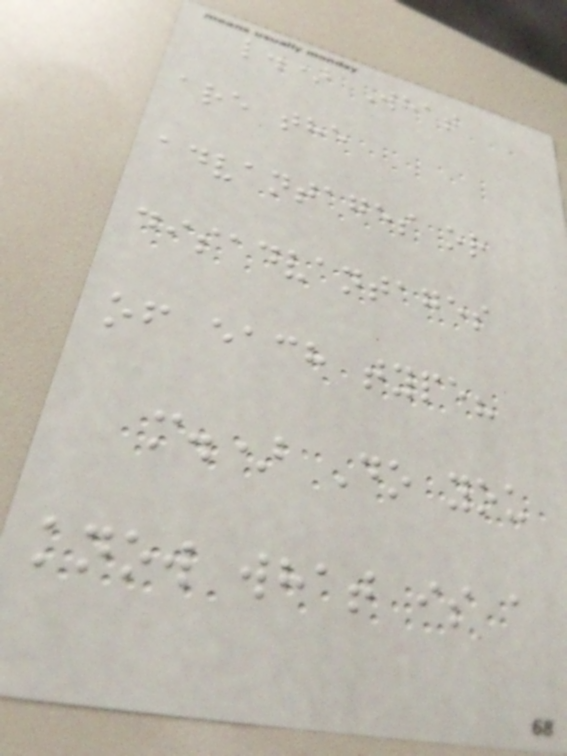l.) What
are the
advantages or
disadvantages
of each type?
m.) Do you
know what is a
